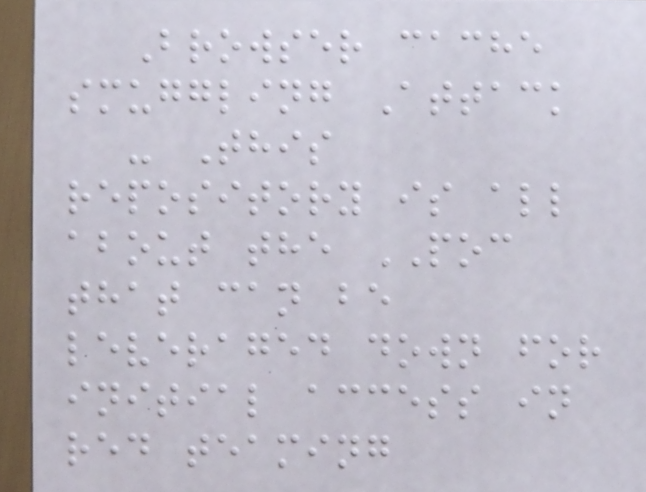Browser cache
smuggling Attack
- This
repository is all
about the POC
that can be
leveraged down for
initial access in
red teaming
